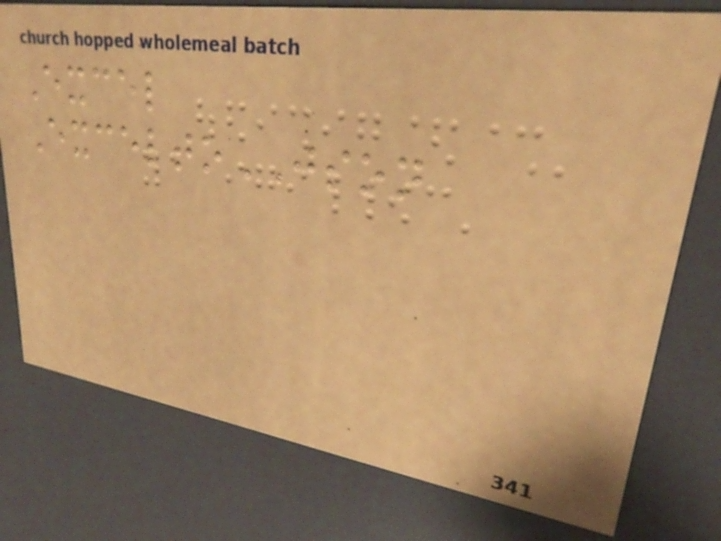Excel
ExceltoJSON
